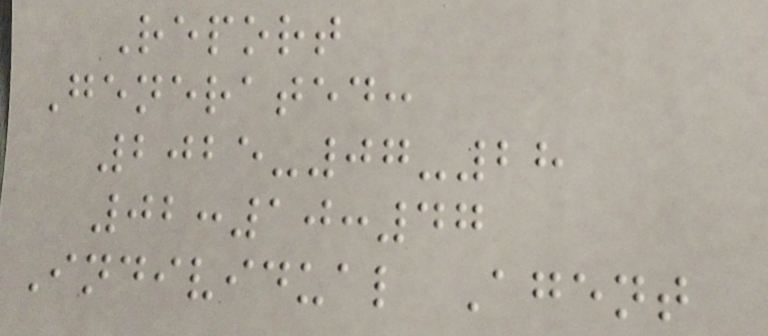Report
Generated:
2025-07-28
02:10:47
Individual Agent
